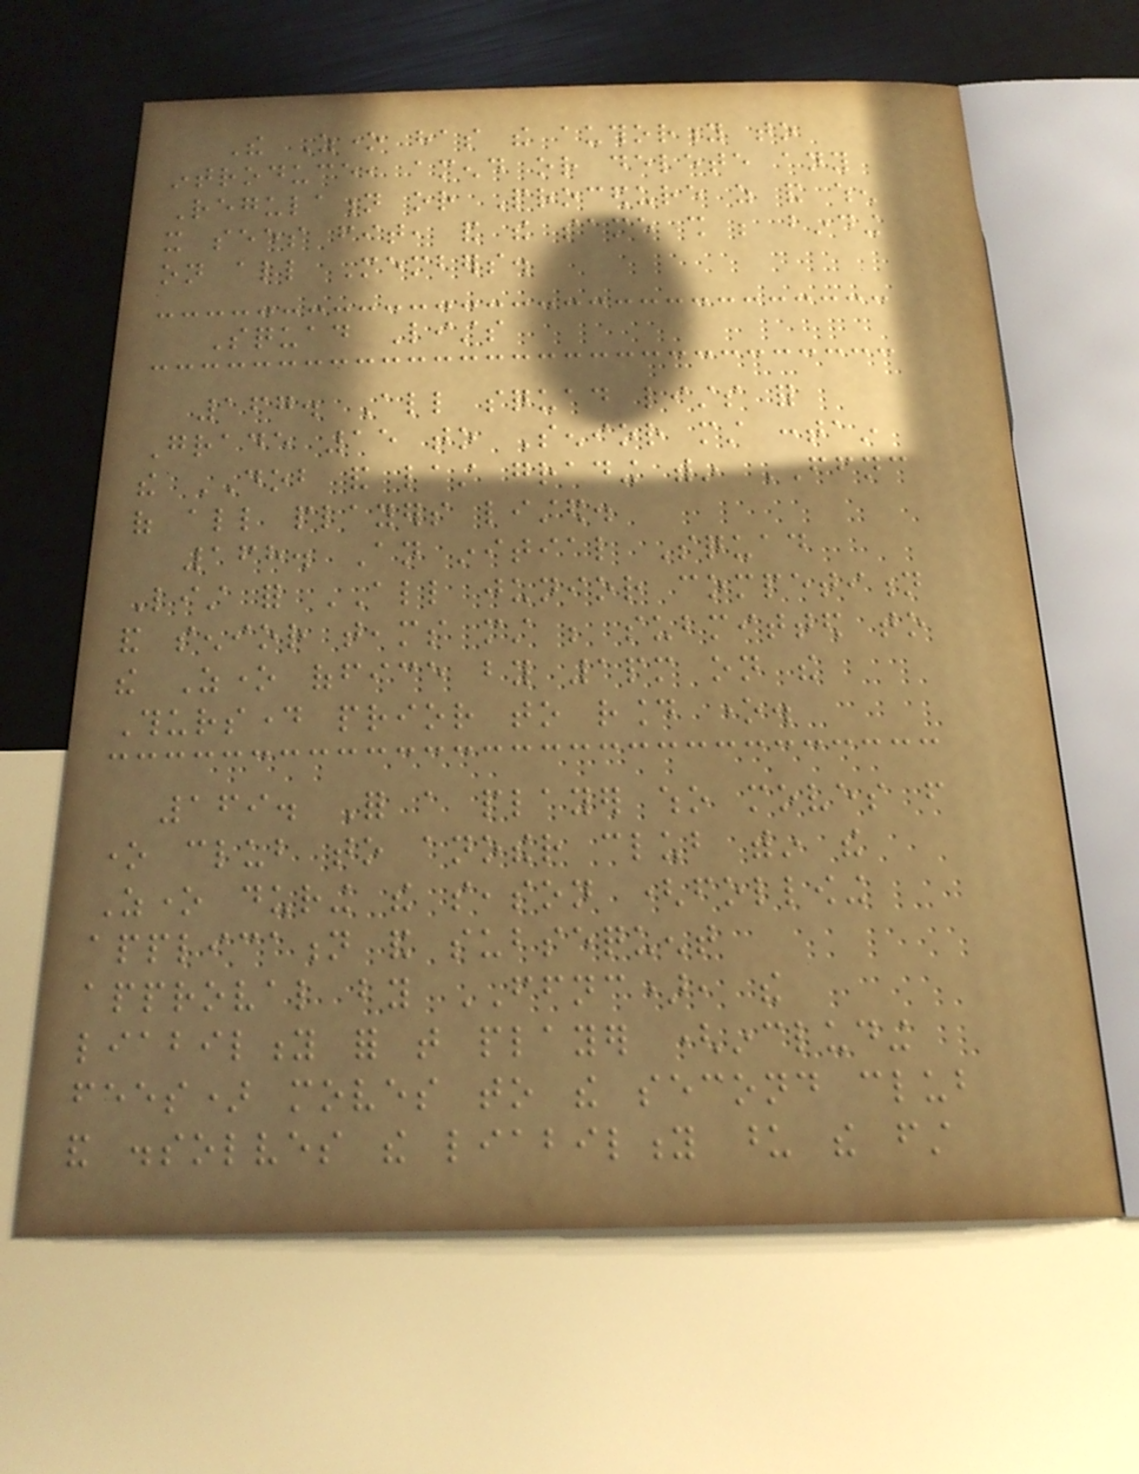The Zone has the authority to
introduce, amend or delete any
Regulation or Procedure as and when
it sees fit, and the same shall be binding
on all Members.
Squad Lists
167. All squad lists for
Grade 15 to Senior must contain
the DOB and last grading within FFNC
of all players listed.
168. An initial Squad
List for ALL junior competition
and senior teams must be submitted to
the Zone office by 1pm on the
Thursday prior to round one.
169. For a player who moves from
one club to another club within the
Zone during the season (following
application and subsequent
approval by FFNC), the
liability for that player (including
fees) moves to the second club
and dissolves the liability upon the first
